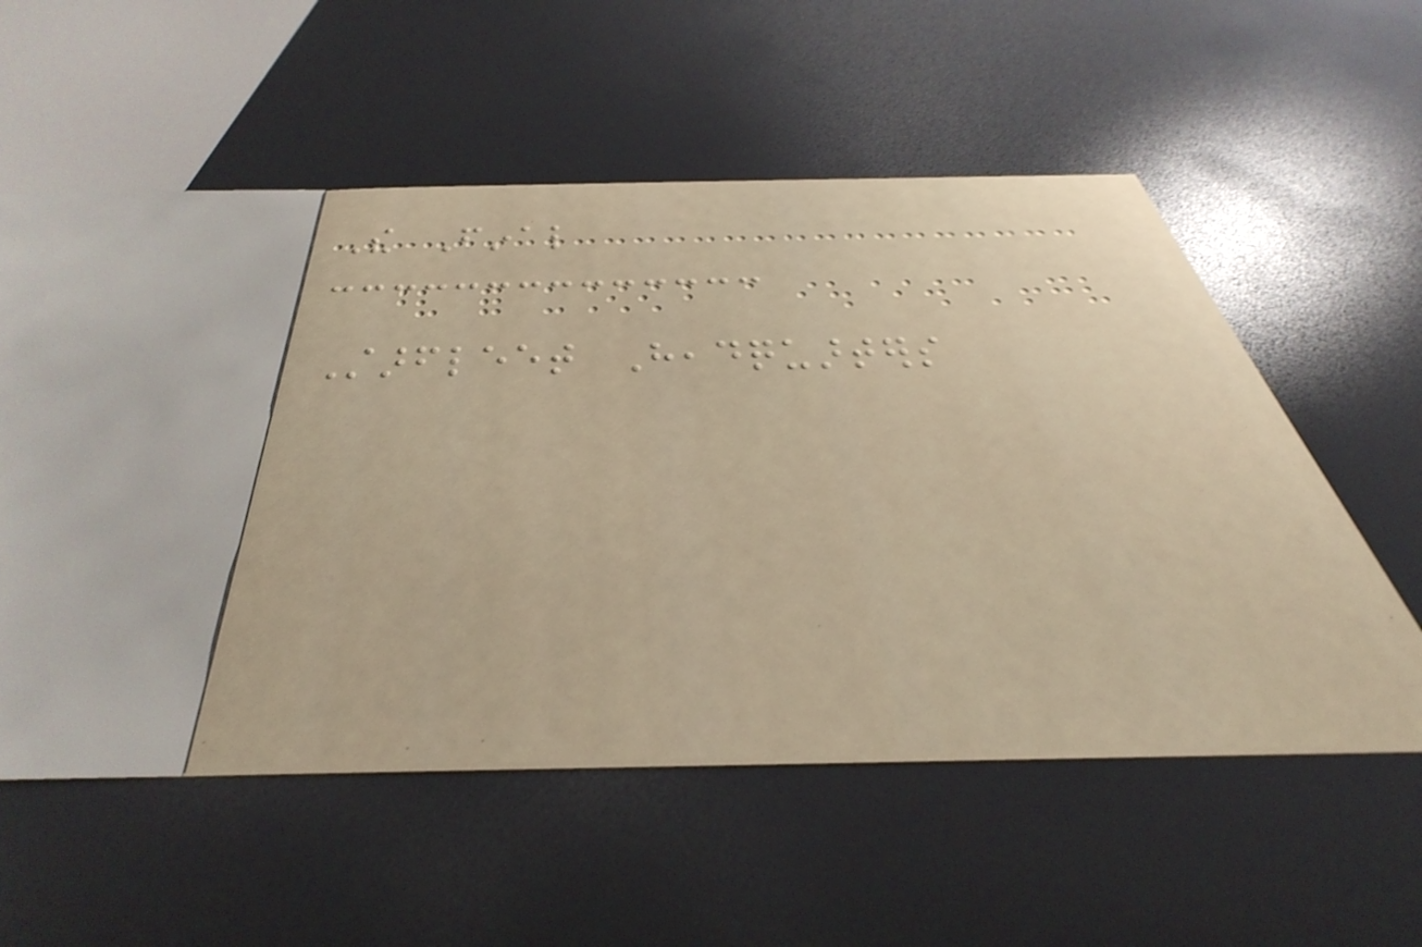The Final
Starfleet Headquarters
